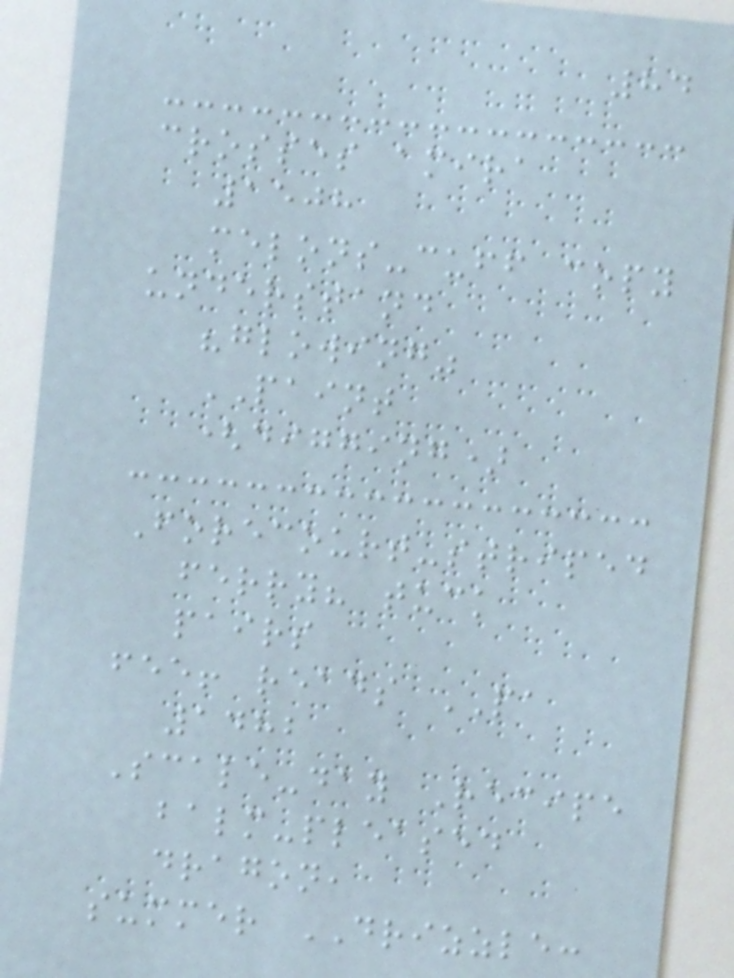84
crosses amira
1508
melons-cuff copy
understand
"glowing"
PAINT
(digging)
Forecourt-striped
ferry? tuck
pairs
fee! reads PA
1482
Scale-day Recipe
balm-pleased
dragon,
summer DRIZZLE:
